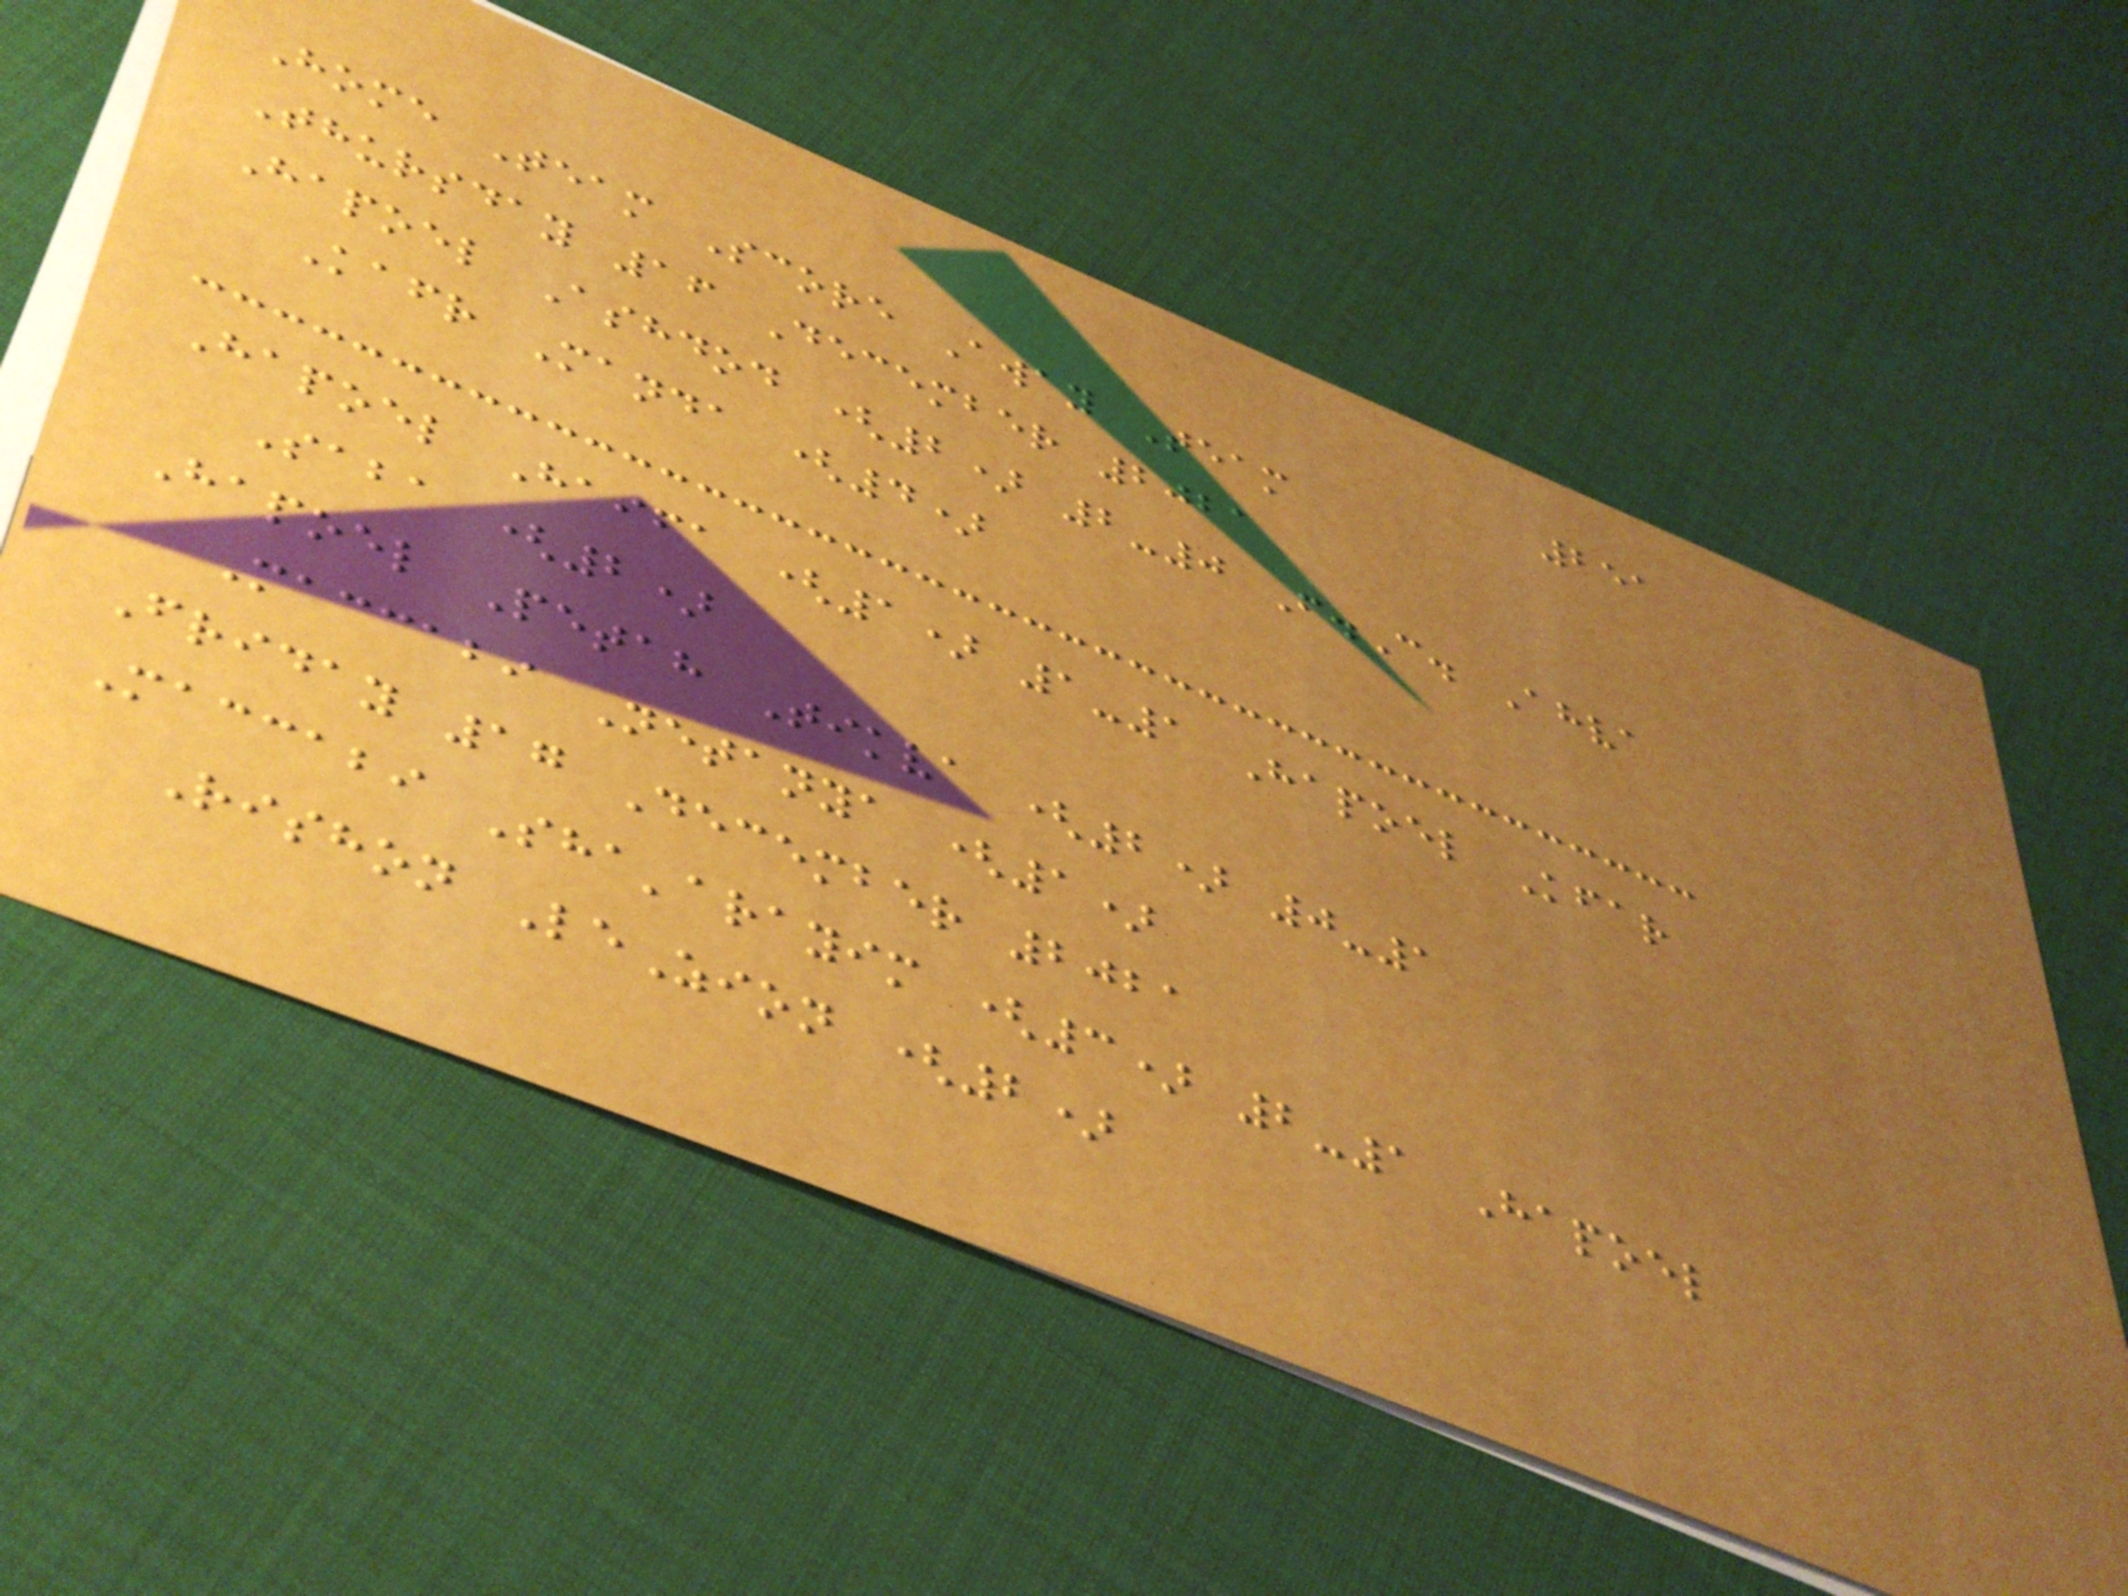251
Home Team Score Away Team
Thursday 16 December 2021
Hapoel Ashdod (2) 2-0 F.C. Ahva
Kafr Manda (4)
Hapoel Haifa (1) 1-1 Hapoel Kfar
Saba (2)
Hapoel Petah Tikva (2) 0-1
Maccabi Netanya (1)
Friday 17 December 2021
Maccabi Sha'arayim (3) 2-1 Hapoel
Rishon LeZion (2)
